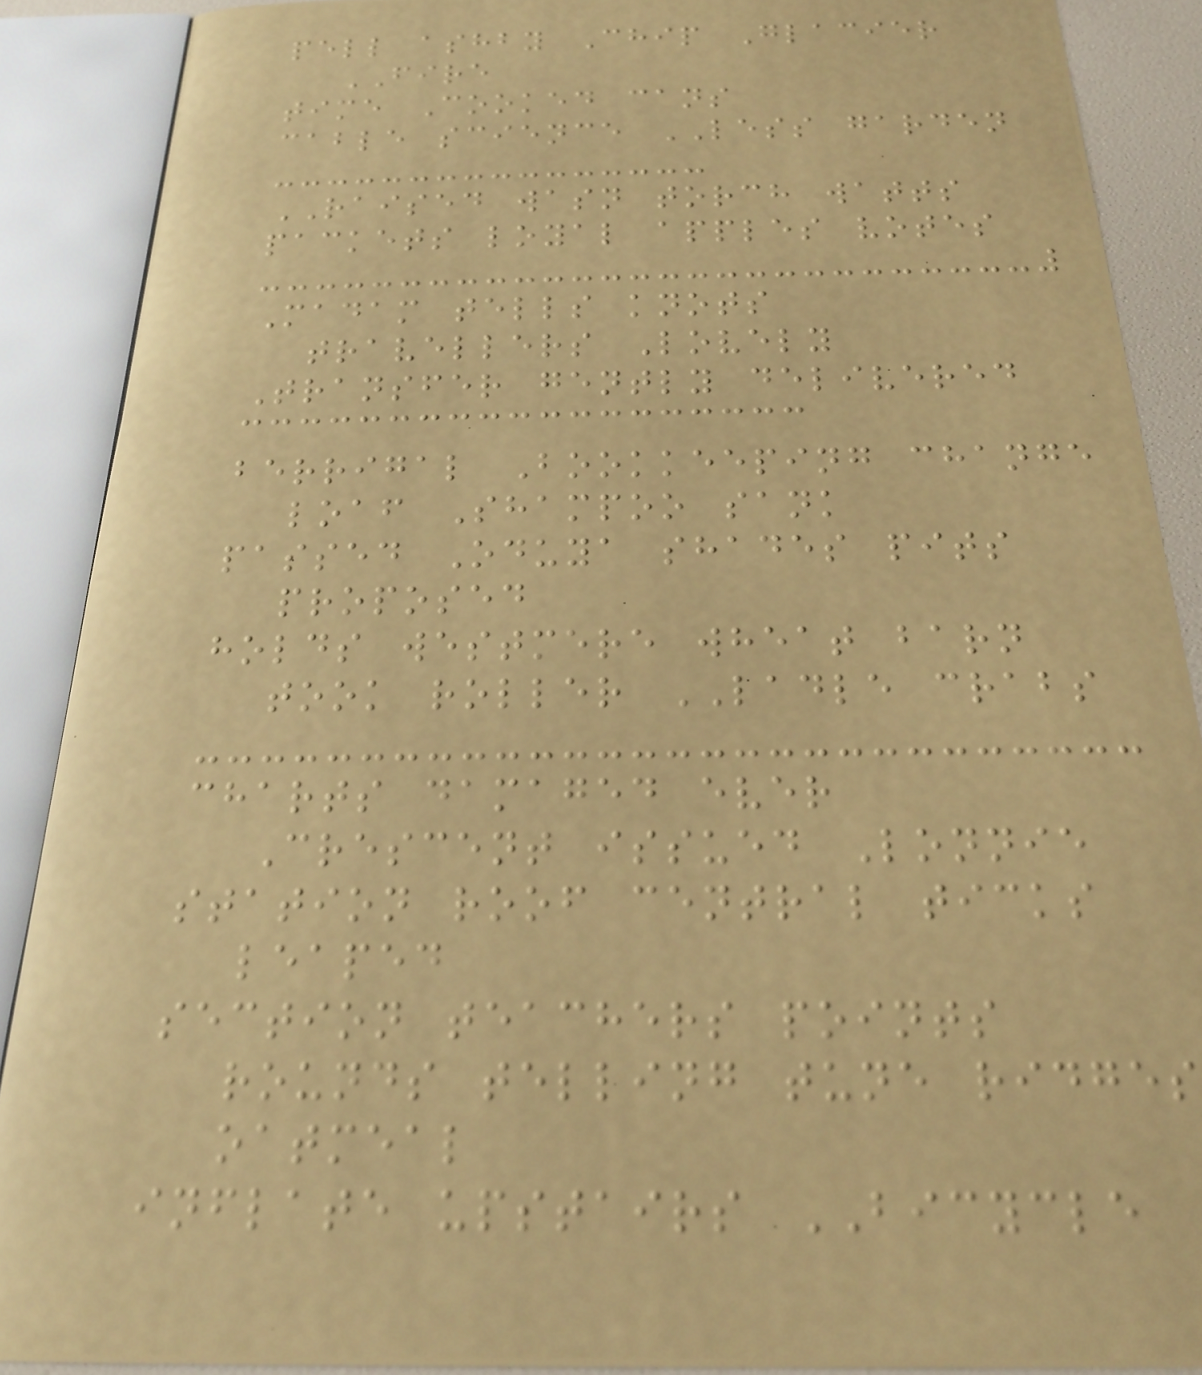pell ashby Chip Glacier
FIRE
time Cooked cans
cable science LESS garden
RAISED wasn torch watts
packets loyal apples votes
Madam tells knots
travellers Lovely
Transfer gently delivered
berrigal Bookkeeping change
loaf Shampoo sank
passed Oduya shades pits
proposed
holds westmere wheat barn
took roller LADLE crabs
charts damaged ever
Crescent issued Lonnie
station roof central ticks
leaped
section teachers points
rounds telling tune ridges
oatmeal
inflate upstairs BICYCLE
